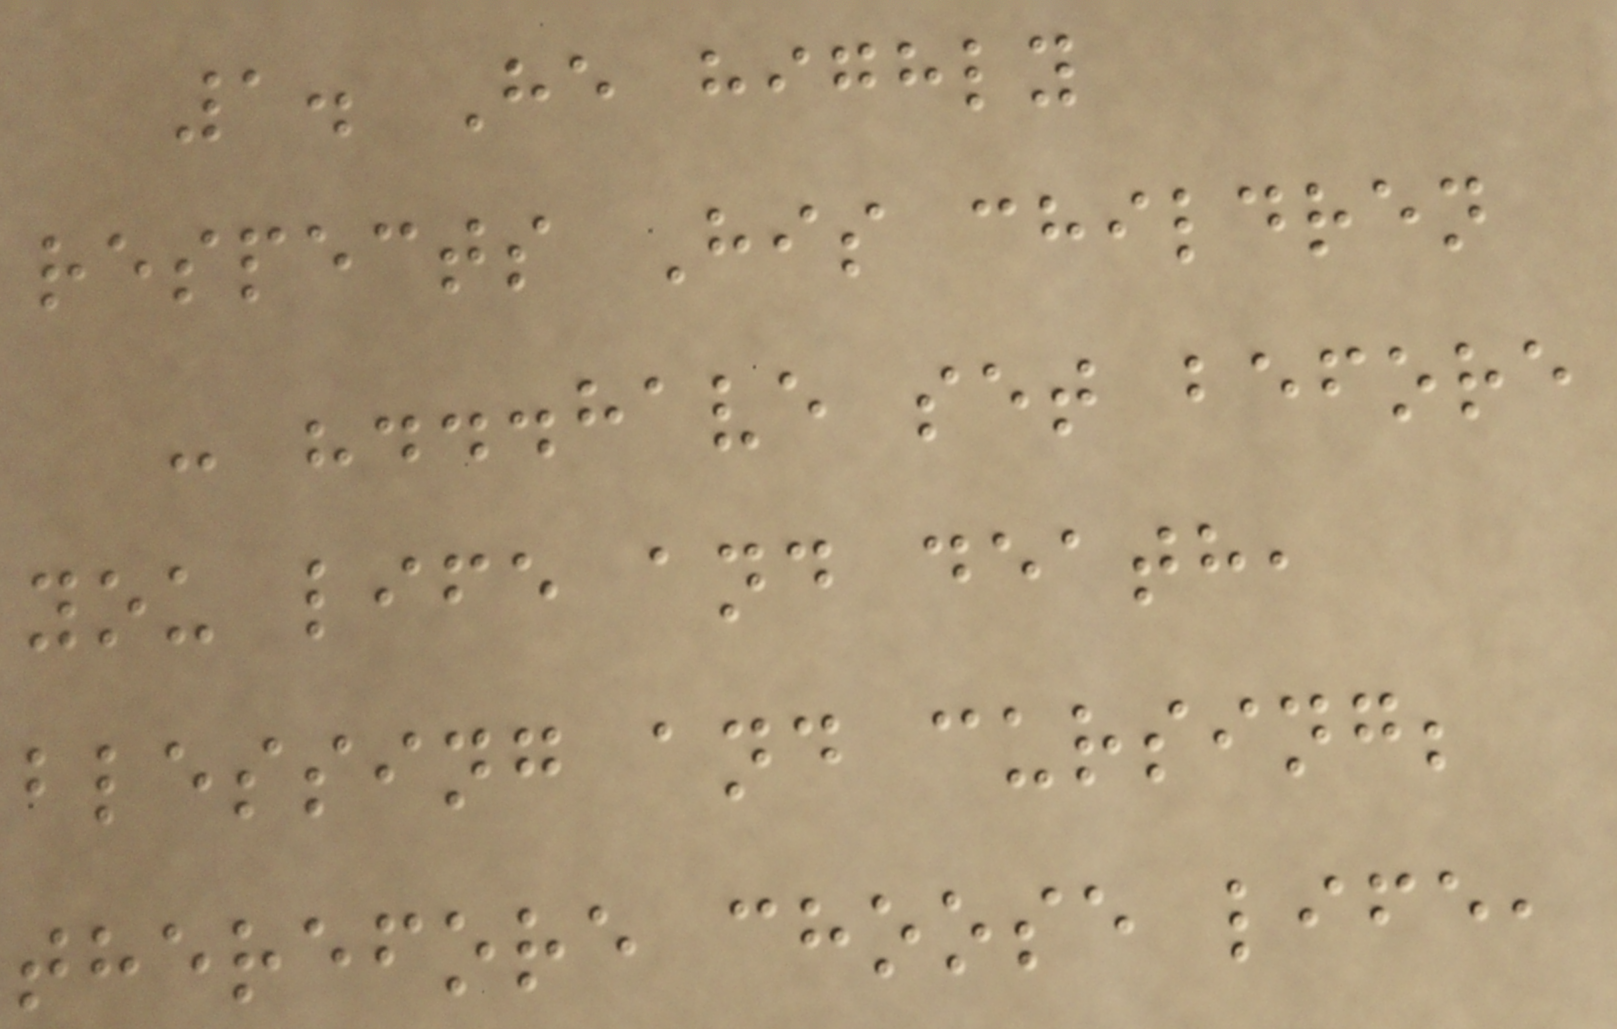1. He highly
respects His children
- "...have set before
you life and death,
blessing and cursing;
therefore choose life,
